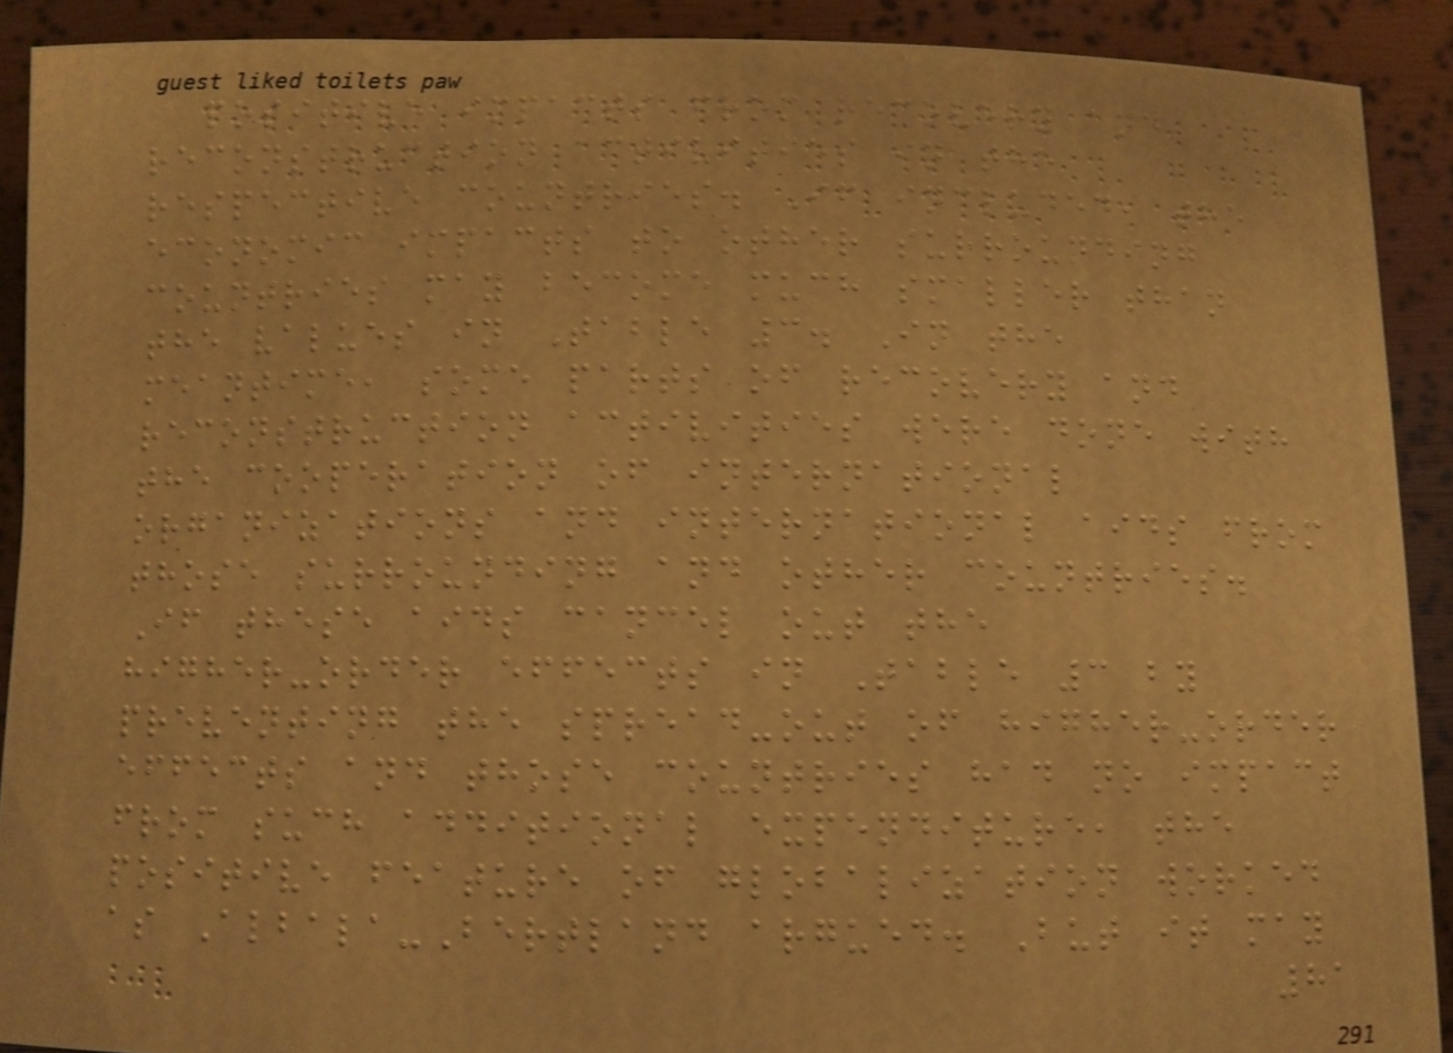positive impacts from recovery and
reconstruction activities in the
respective countries. If included, the
economic impacts to other surrounding
countries may become much smaller than
the values in Table 3. In the
meantime, some parts of recovery and
reconstruction activities were done with
the cooperation of international
organizations and international aids from
those surrounding and other countries.
If these aids cancel out the
higher-order effects in Table 3 by
preventing the spread-out of higher-order
effects and those countries had no impact
from such additional expenditure, the
positive feature of globalization worked
as Albala-Bertland argued. But it may
81
